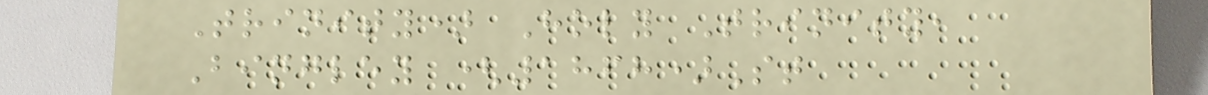Trinity) Holy Trinity,
Bingley (1868)St
